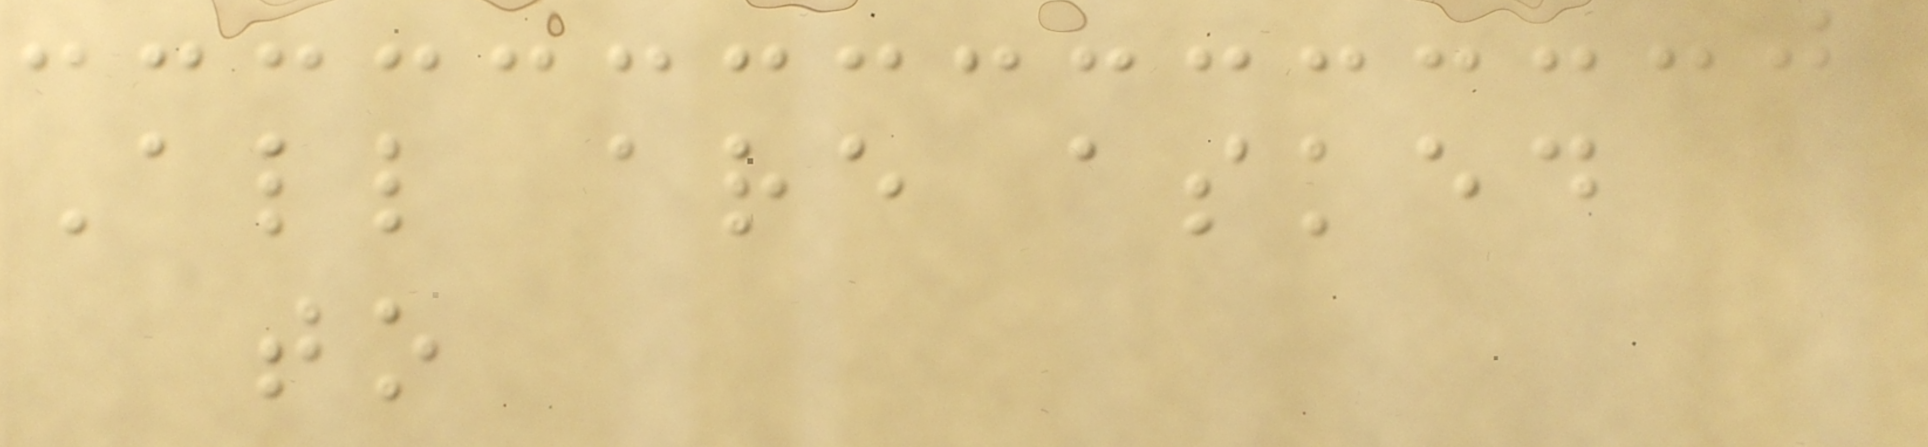All are asked
to
